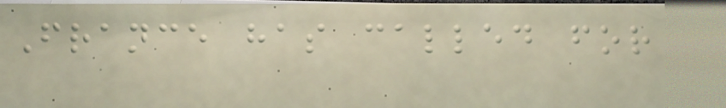France has called for
